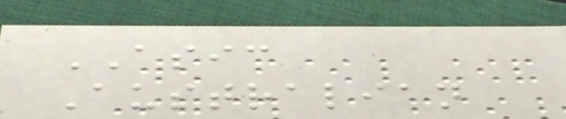ASIC
Australian
